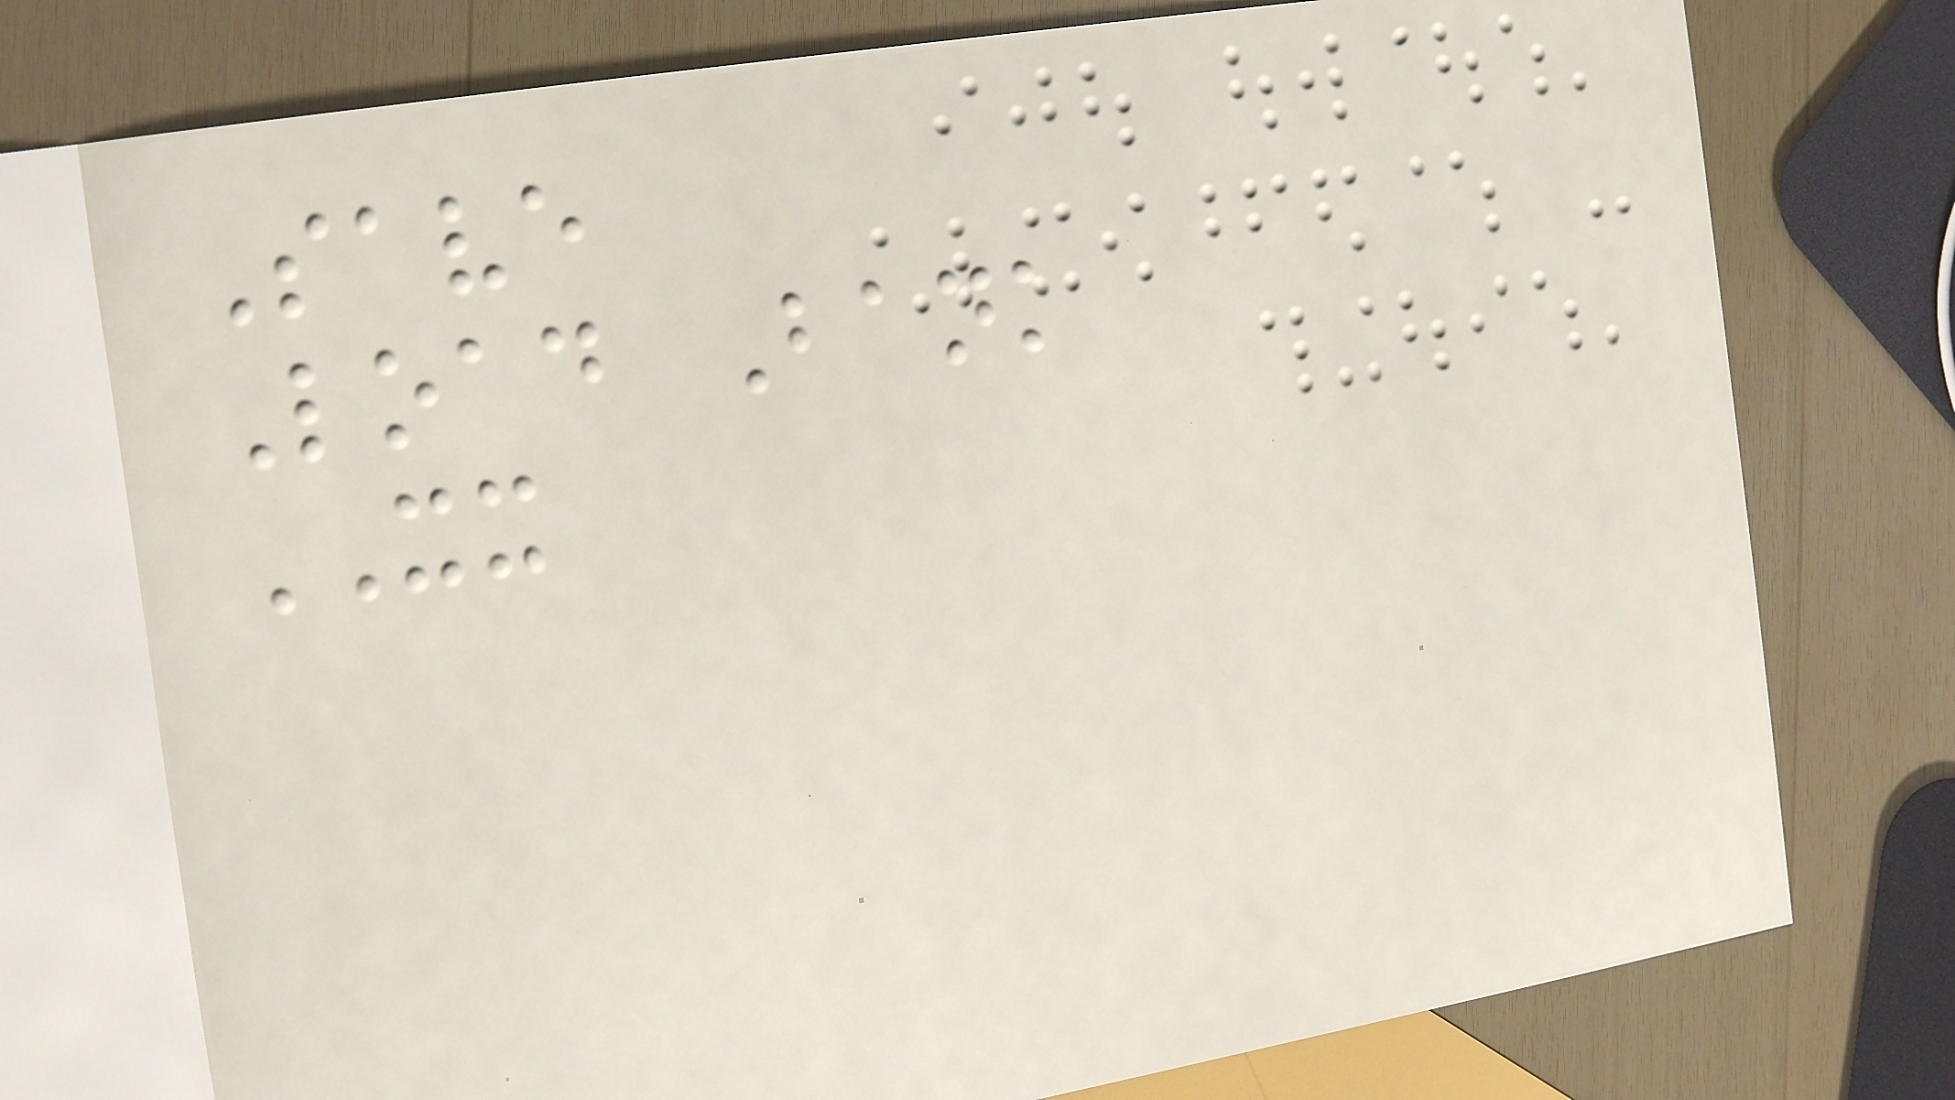Save
Load Bank
XX
